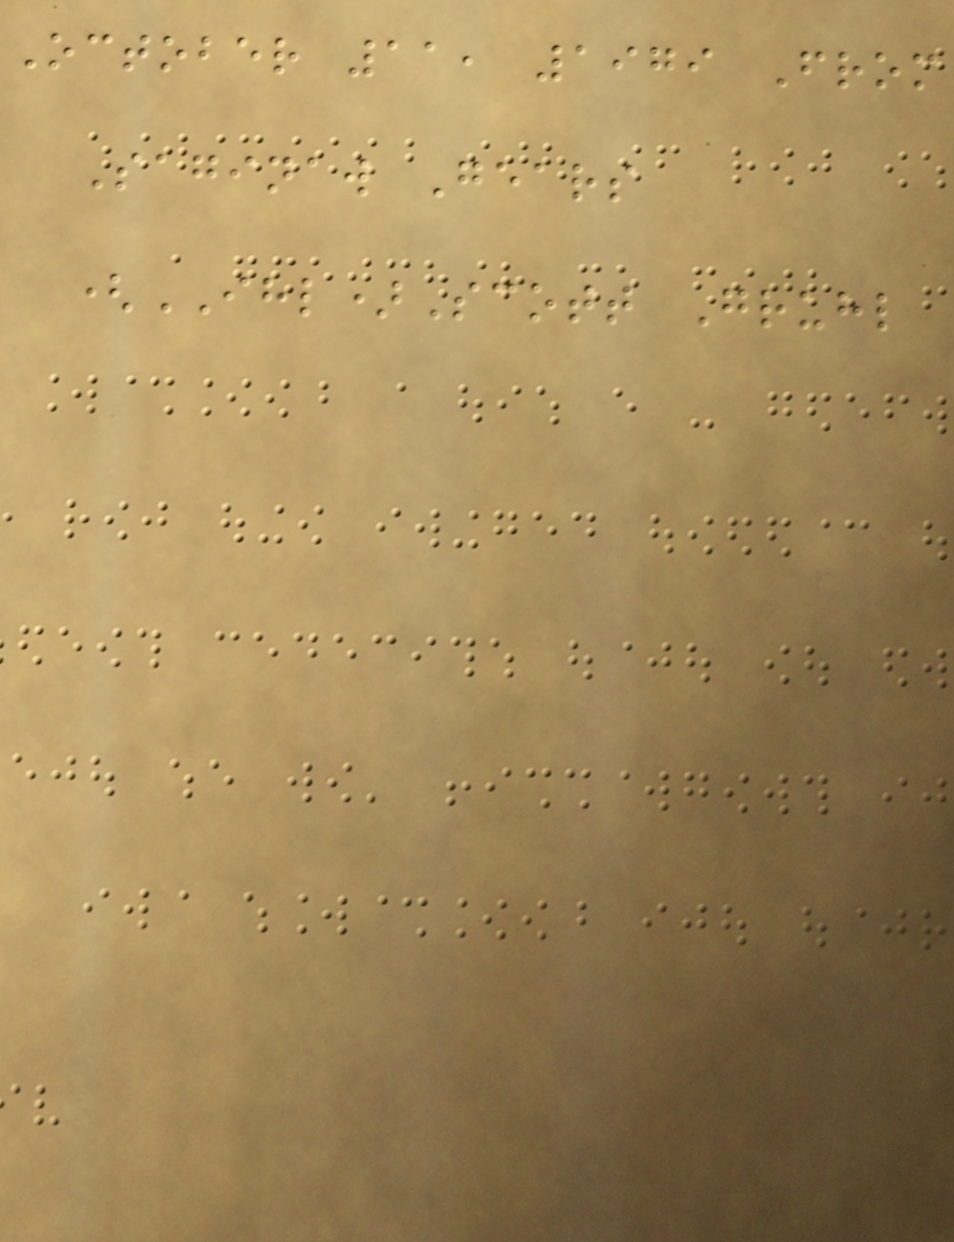October 11, 1979 From
Saginaw Gears
(IHL)Scott Gruhl
